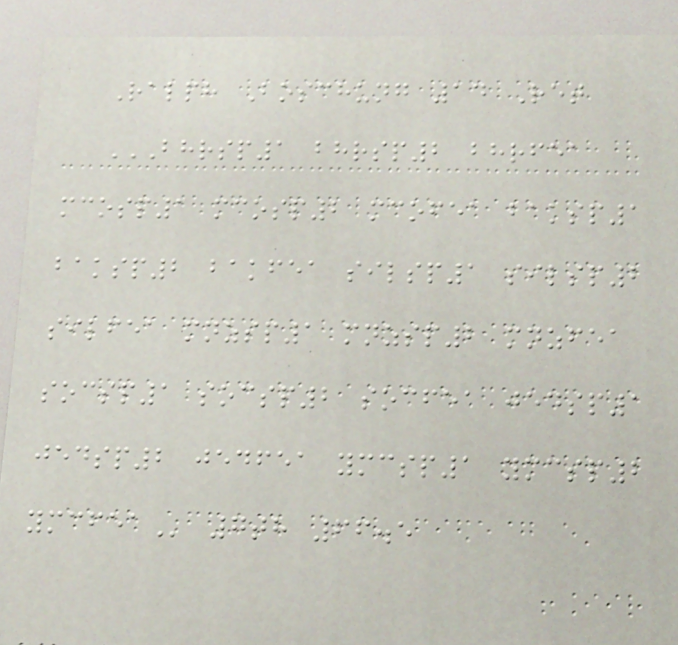Ralph Boschung 14 Ret
BHRSP1 BHRSP2 BHRFEA
MCOSP1 MCOSP2 MCOFEA BAKSP1
BAKSP2 BAKFEA SILSP1 SILSP2
SILFEA MNZSP1 MNZSP2 MNZFEA
SOCSP1 SOCSP2 SOCFEA JEDSP1
JEDSP2 JEDFEA YMCSP1 YMCSP2
YMCFEA 7th 66.5
